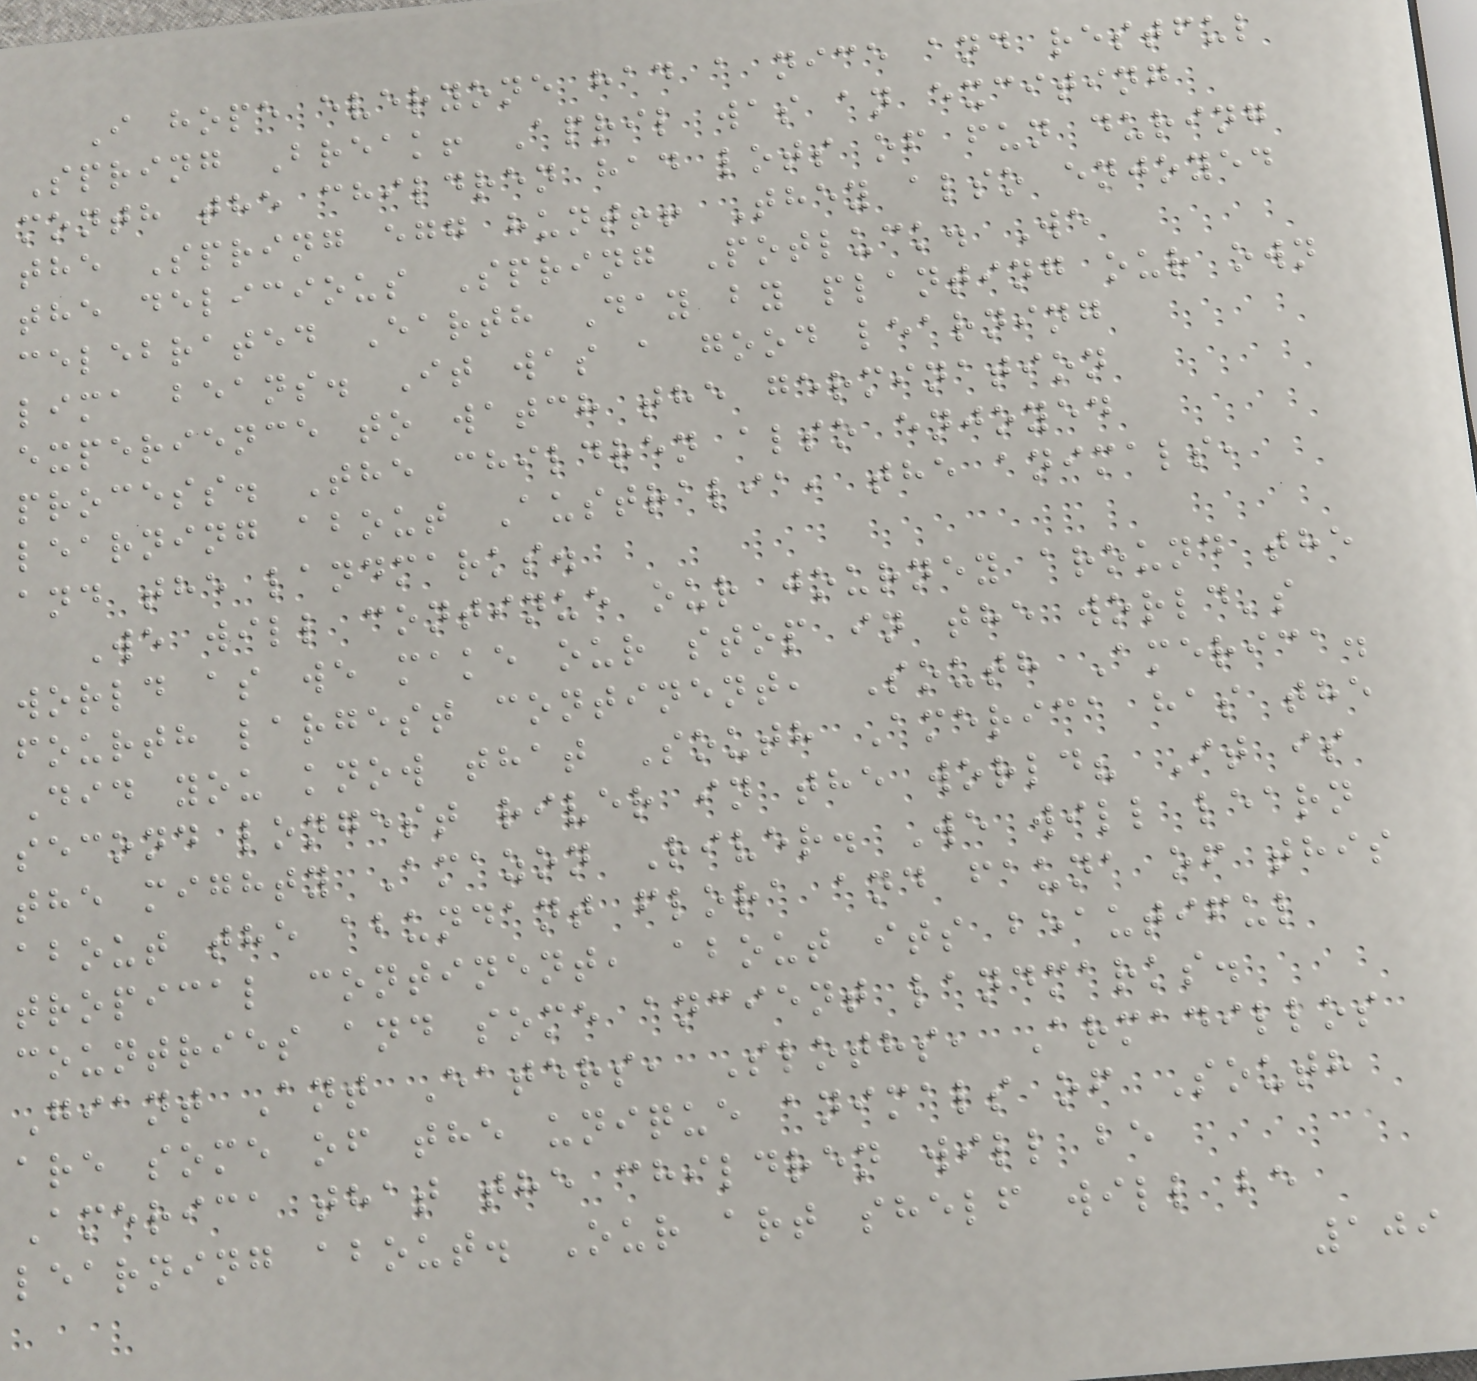I hope everyone had a nice and restful
Spring Break! April was an exciting
month the children had lots of fun during
the Spring egg hunt!! They also enjoyed
the delicious Spring Potluck. We
celebrated Earth Day by planting our own
lima beans. It was a good learning
experience to watch the germination
process. The children also enjoyed
learning about Australia, the animals,
and the landmarks.
We will continue our journey around the
world as we make our stop in the world's
fourth largest continent, South America.
Did you know that South America has the
second longest river in the world? It is
the mighty Amazon River. We will learn
about the abundant flora and fauna of this
tropical continent, about its beautiful
countries and some ancient landmarks.
Giant Ant Eaters, Sloths, Armadillos
are some of the unique animals of South
America that the children will be
learning about. Our art shelf will be
109
